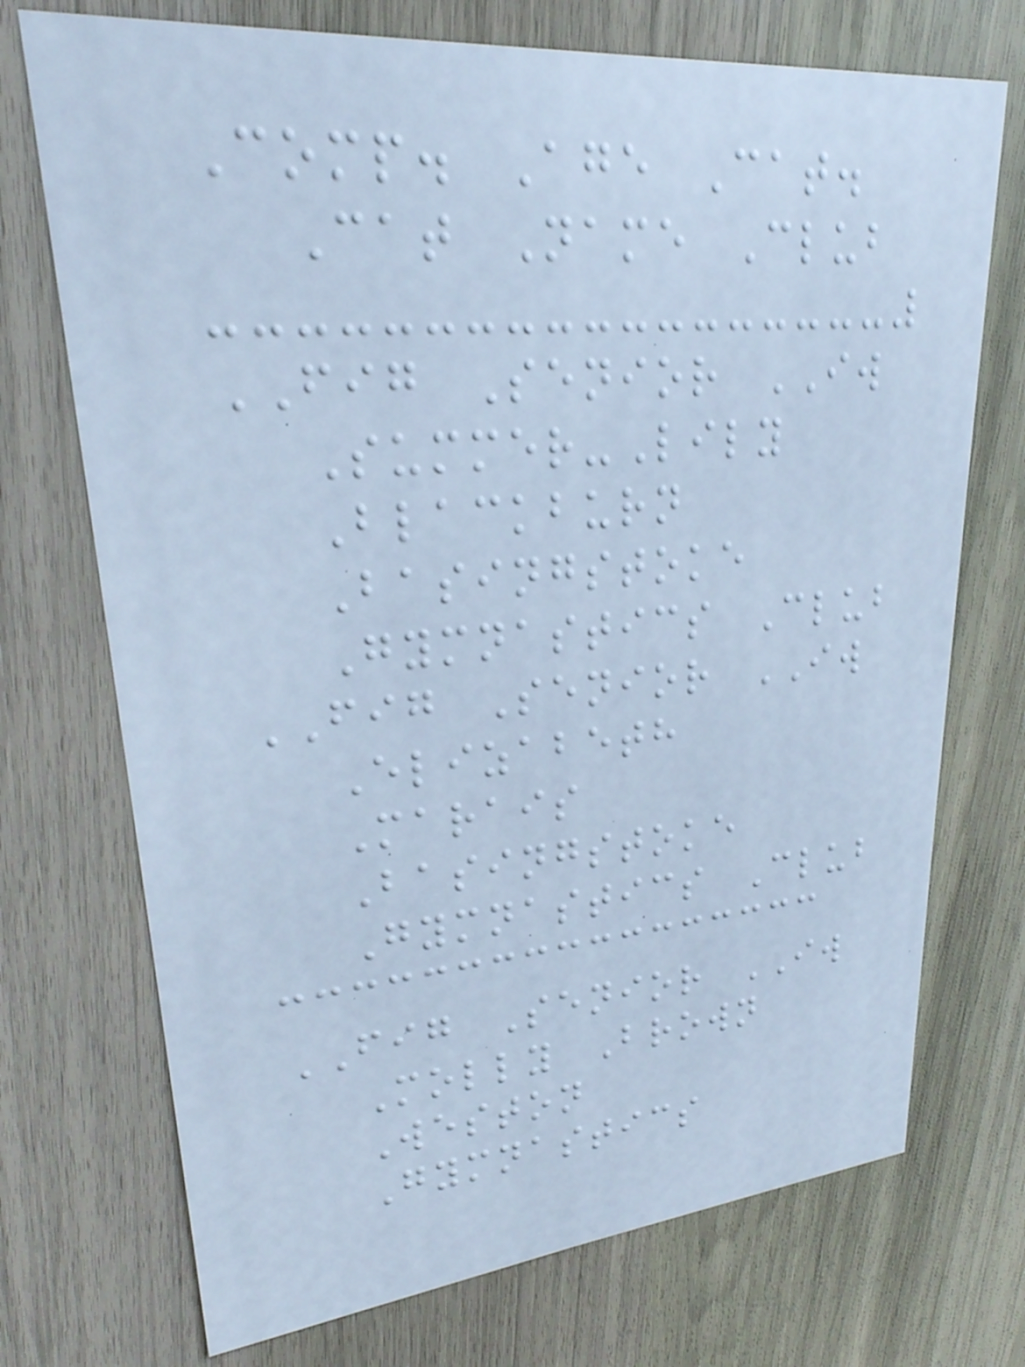Comp. Age Cat.
Cat Name Club
FIG Senior IW
Summer-Lily
Blackburn
Basingstoke
Gymnastics Club
FIG Senior IW
Elizabeth
Marais
Basingstoke
Gymnastics Club
FIG Senior IW
Molly Brown
Weston
Gymnastics
